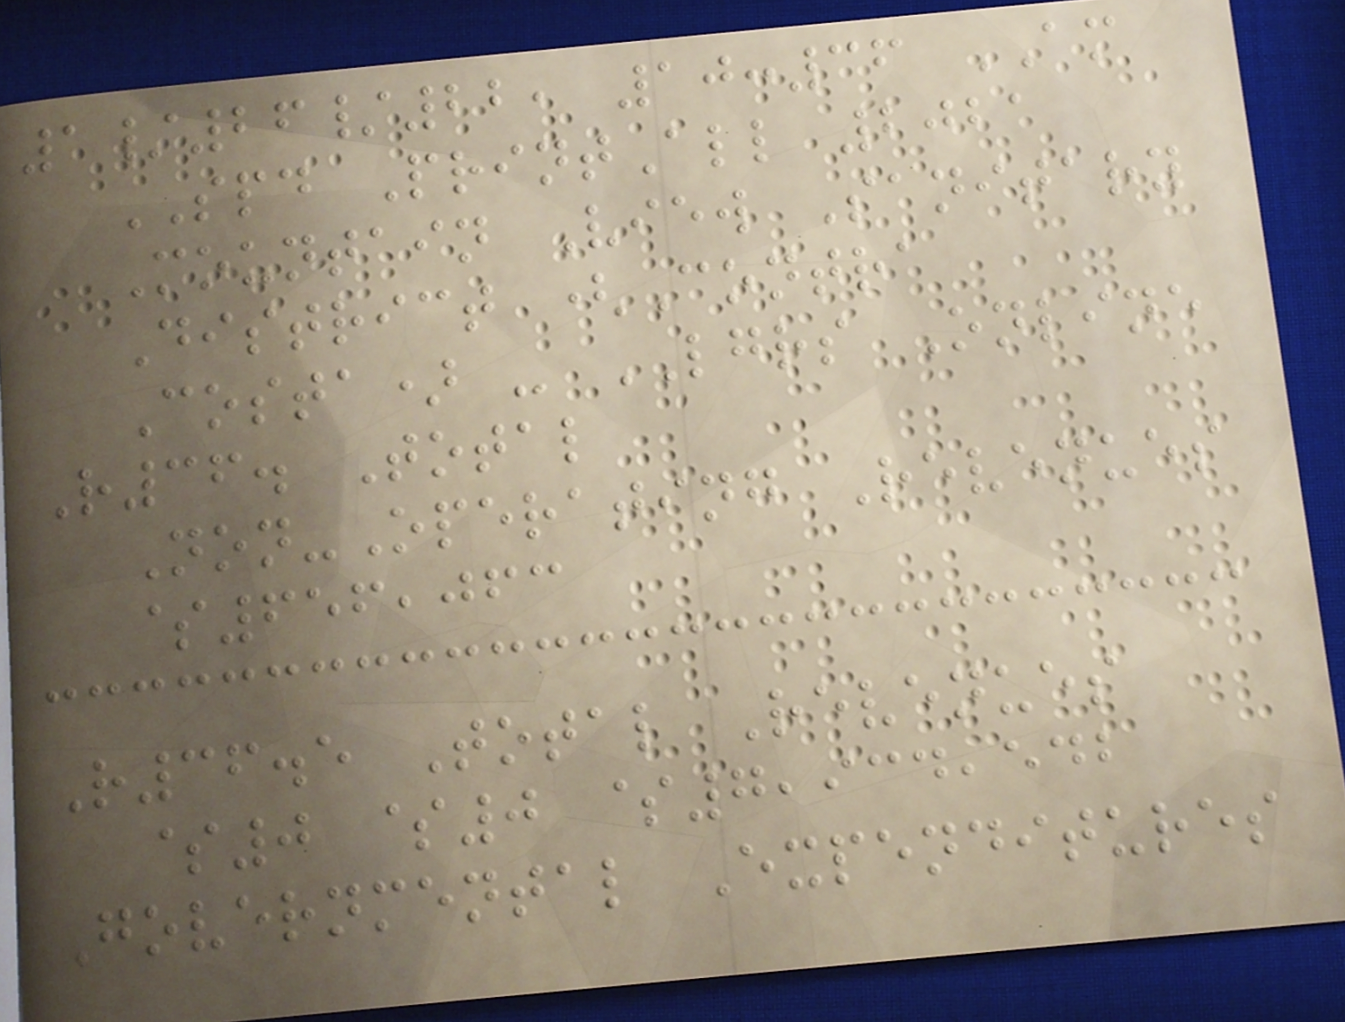1/26/22, 10:36 AM
SPD PrintAll 2021
Mountain View Sanitary
District (Contra
Costa) - LGRS Online
R36. Total
Non-Operating Revenues
$656,063
R36.5 Total Revenues
$0 $0 $7,934,542
Governmental Expenditures
